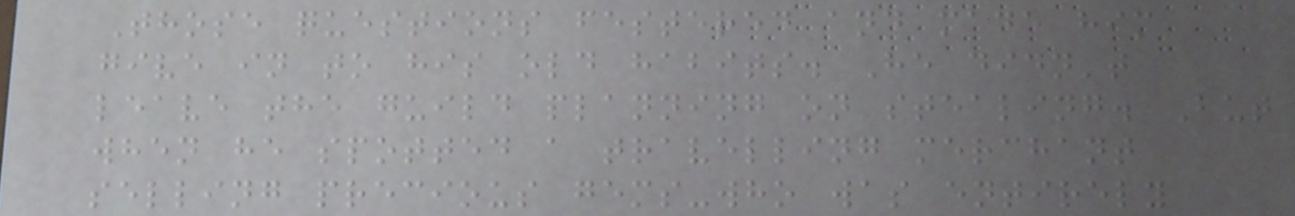Those questions festered and made him
give in to his old habits. He didn't
leave the guild planning on stealing. But
when he spotted a travelling merchant
selling precious gems-who was entirely
